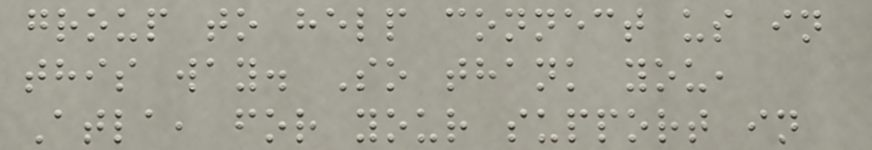group to help connect us in
this way. So thank you,
Atla, for your support in
